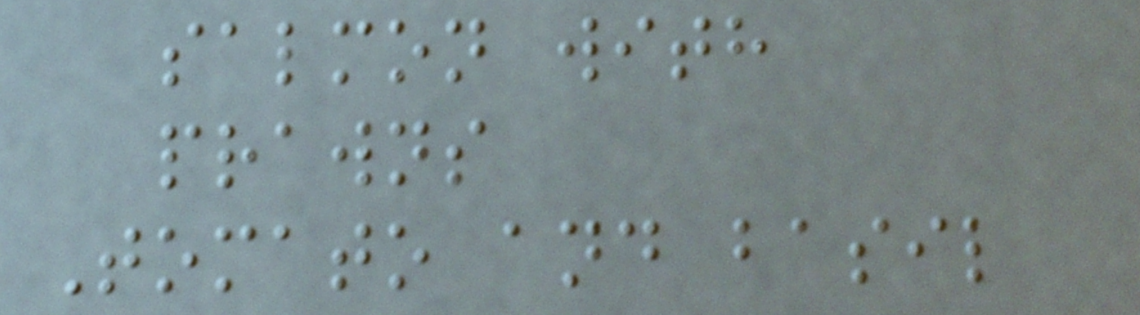salmon with
prawns
Tomato and basil
